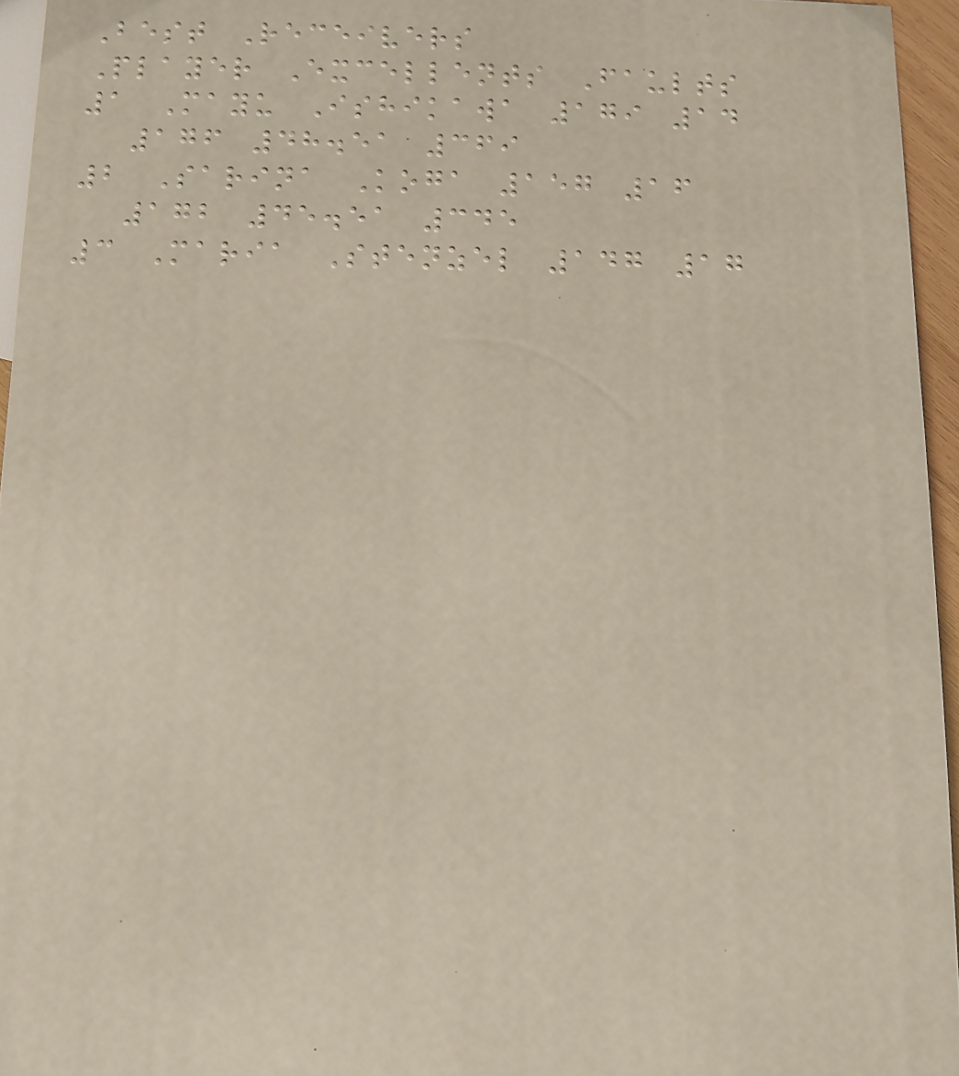Best Receivers
Player Excellents Faults
1 Mayu Ishikawa 179 14
176 48.51 369
2 Sarina Koga 157 16
172 45.51 345
3 Maria Stenzel 147 17
